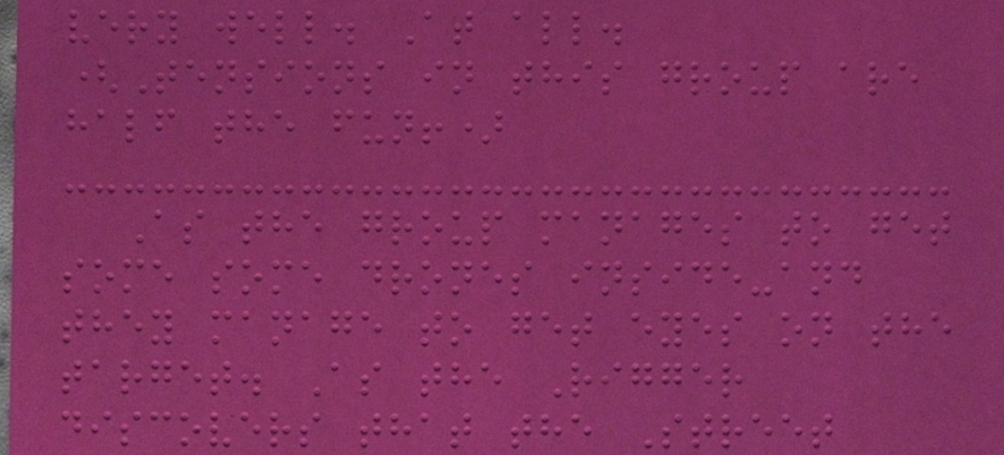very well. At all.
(Tensions in this group are
half the fun!)
As the group manages to get
some some drones inside-and
they manage to get eyes on the
target. As the Rigger
discovers that the Street
